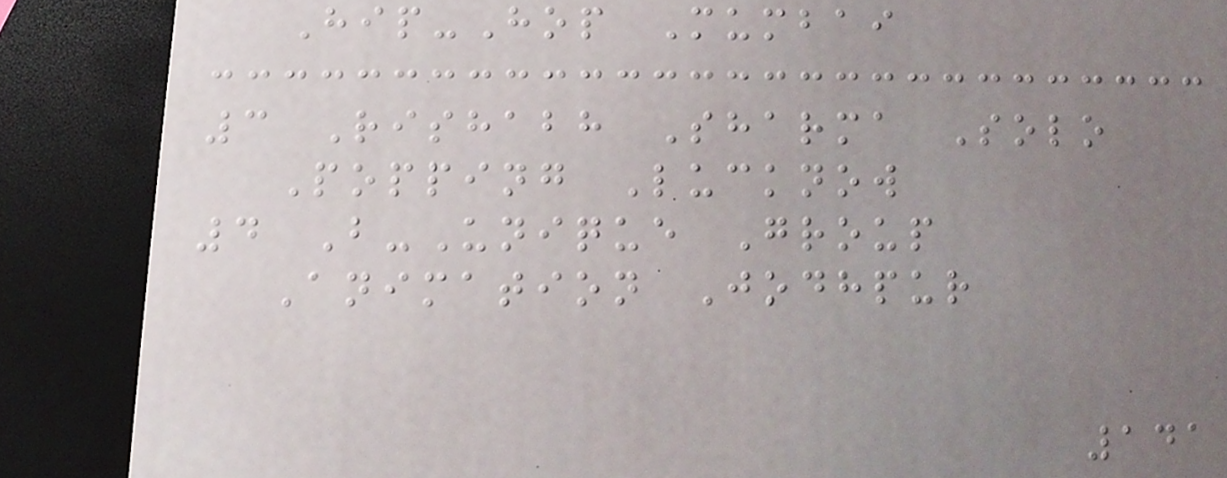Hip-Hop Mumbai
3 Rishabh Sharma Solo
Popping Lucknow
4 B-Unique Group
Animation Jodhpur
141
